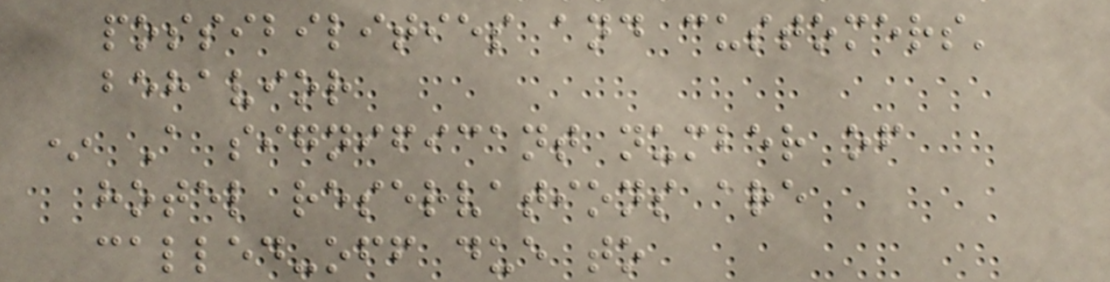possibilities and customers'
behavior
* A significant number of
hotel reservations are
called-off due to
